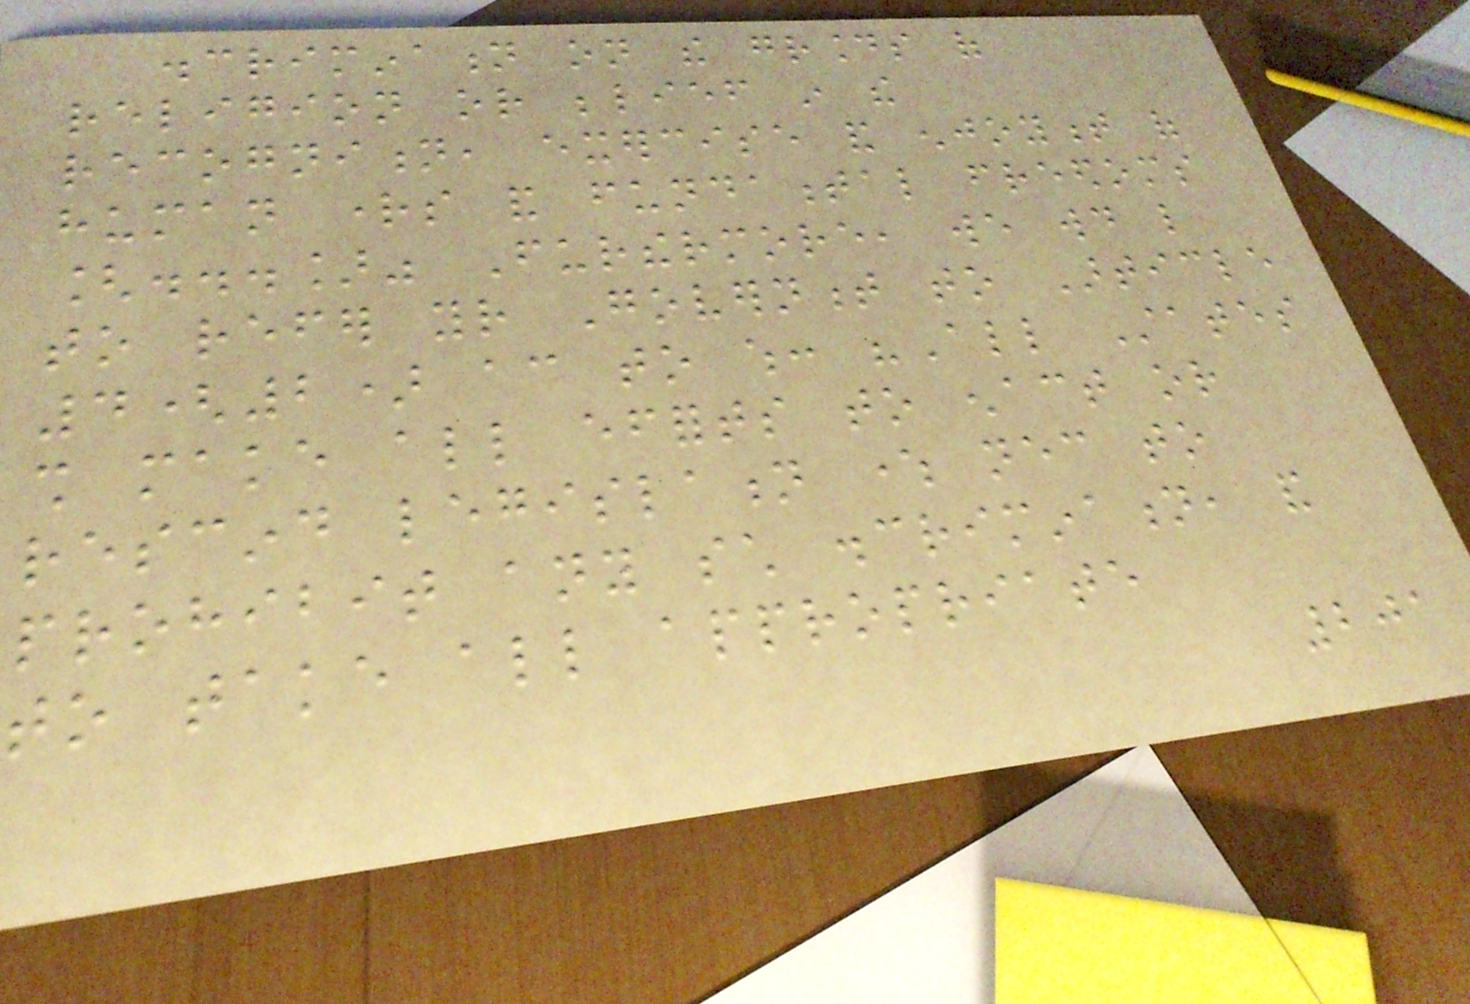discrimination on the grounds of
religion or belief in the
recognition, exercise and enjoyment of
human rights and fundamental freedoms
[...]" Furthermore, we would like
to refer your Government to Article
4(2) according to which: "All States
shall make all efforts to enact or
rescind legislation where necessary to
prohibit any such discrimination, and
to take all appropriate
201
